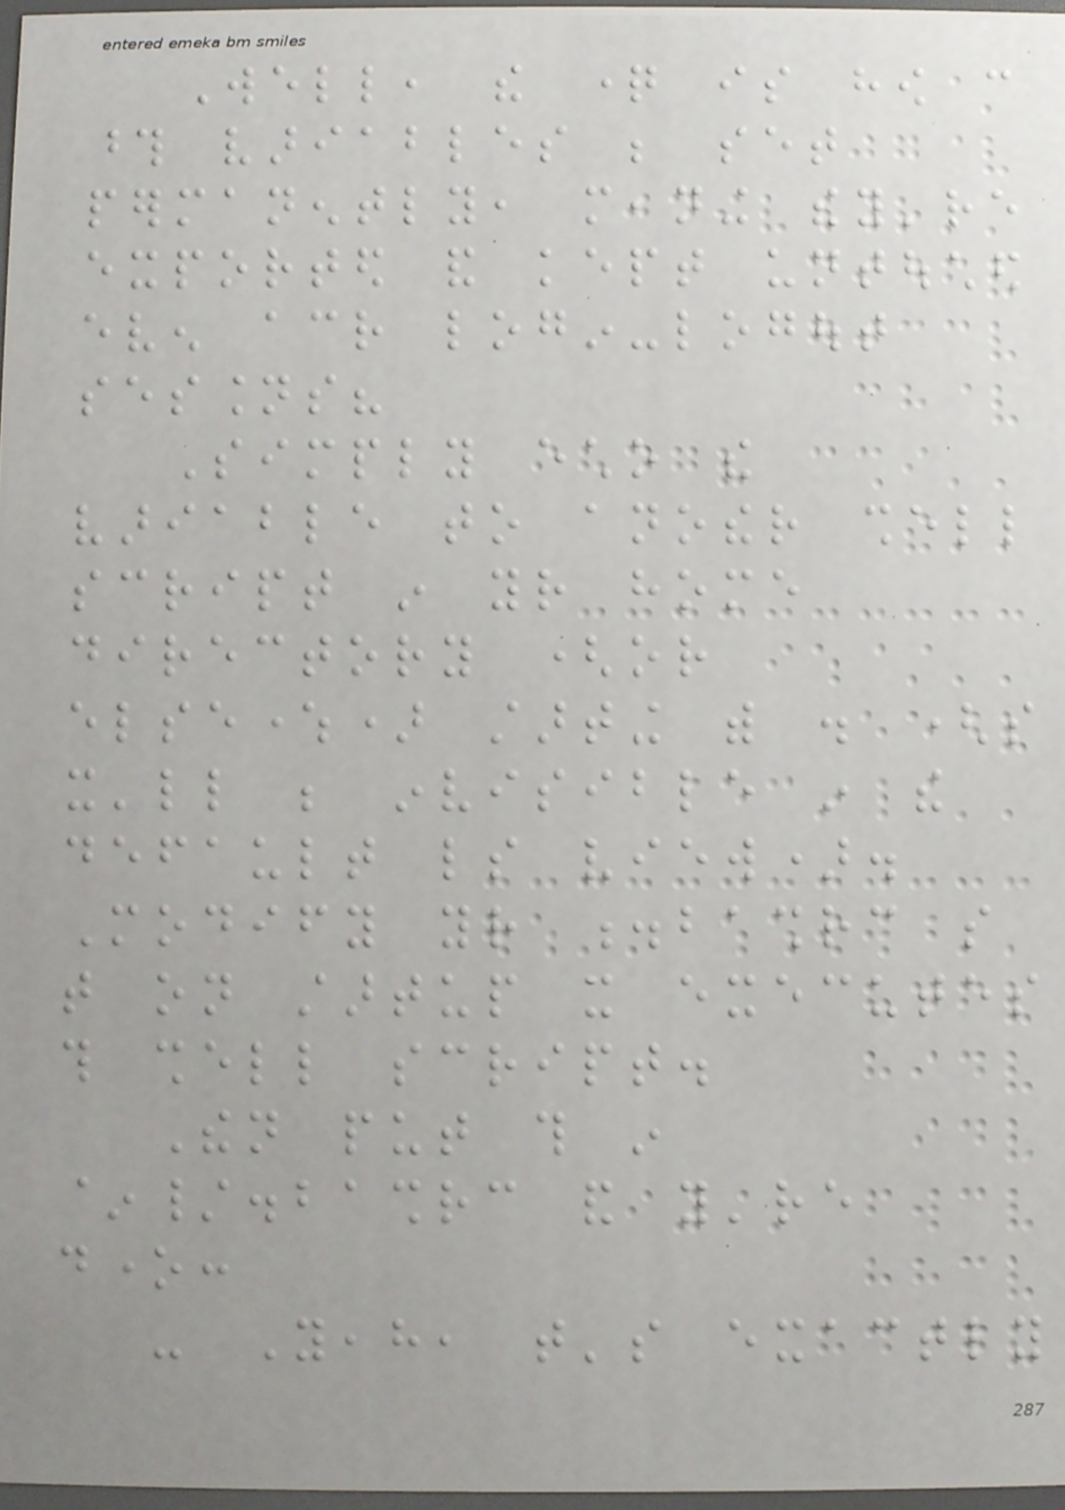Well, the question is how can
those variables be set
permanently, meaning they're
exported and kept untouched
even across login-logout
sessions?
Simply echo the
variable to another shell
script in your home
directory (or
elsewhere) starting with . (so
it'll be invisible in the
default ls view).
Modify your .bashrc so
that on startup it executes
this shell script.
Then put this in
~/.bashrc and you're
done:
- Yeah, that's exactly
